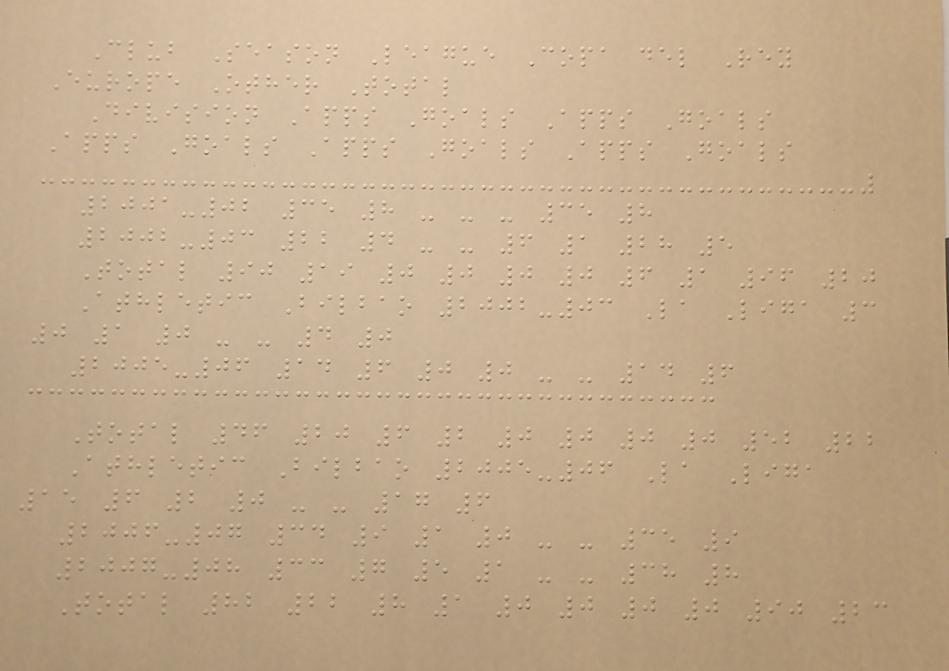Club Season League Copa del Rey
Europe Other Total
Division Apps Goals Apps Goals
Apps Goals Apps Goals Apps Goals
2001-02 35 8 - - - 35 8
2002-03 22 4 - - 6 1 28 5
Total 90 19 0 0 0 0 6 1 96 20
Athletic Bilbao 2002-03 La Liga 3
0 1 0 - - 4 0
2005-06 14 6 0 0 - - 14 6
Total 46 20 6 2 0 0 0 0 52 22
Athletic Bilbao 2005-06 La Liga
15 6 2 0 - - 17 6
2006-07 34 9 1 0 - - 35 9
2007-08 33 7 5 1 - - 38 8
Total 82 22 8 1 0 0 0 0 90 23
